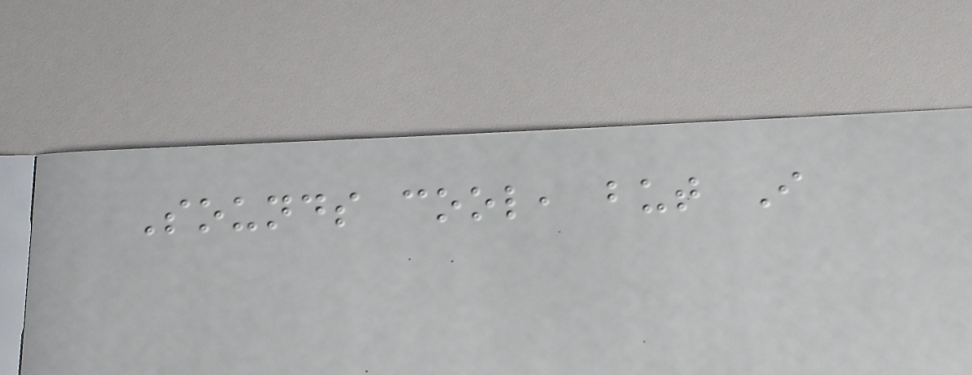Sounds cool, but I
